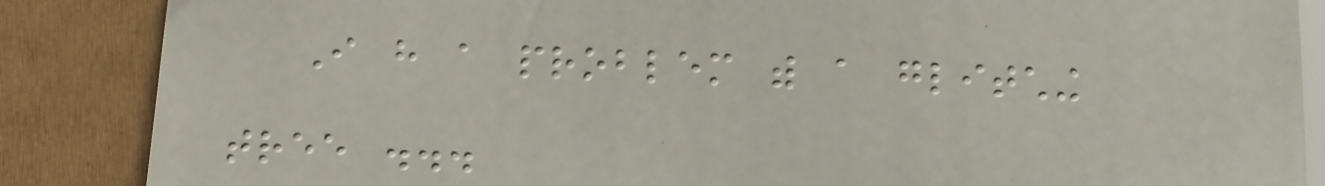I have a problem with a glitching
tree ...
